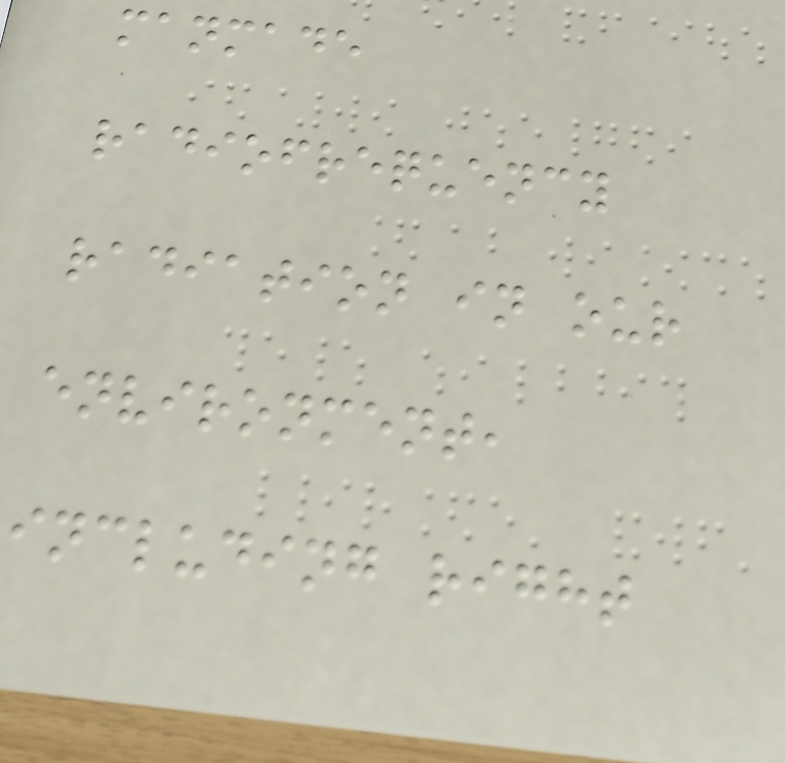manmade
radiofrequency
radiation in our
environment,
including right
